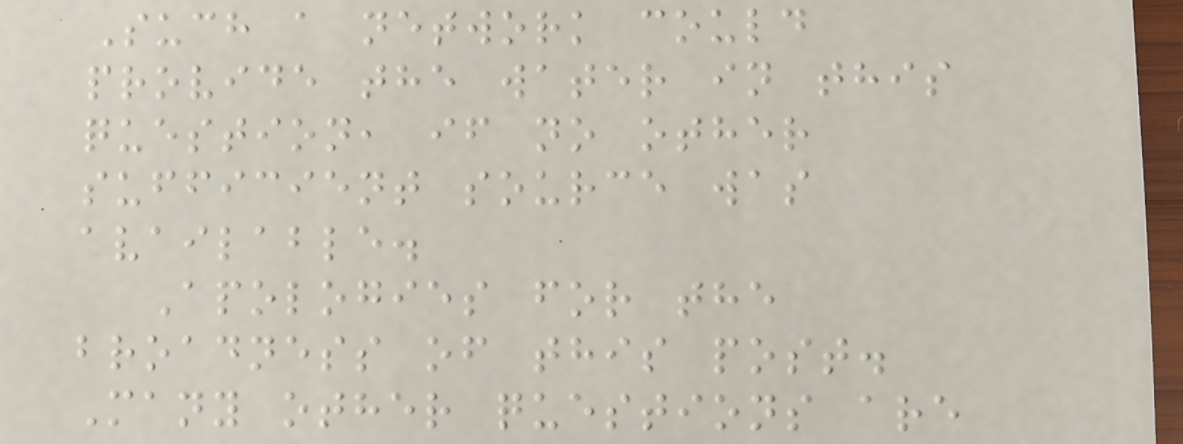Such a network could
provide the water in this
question, if no other
sufficient source was
available.
Apologies for the
broadness of this post.
Many other questions are
